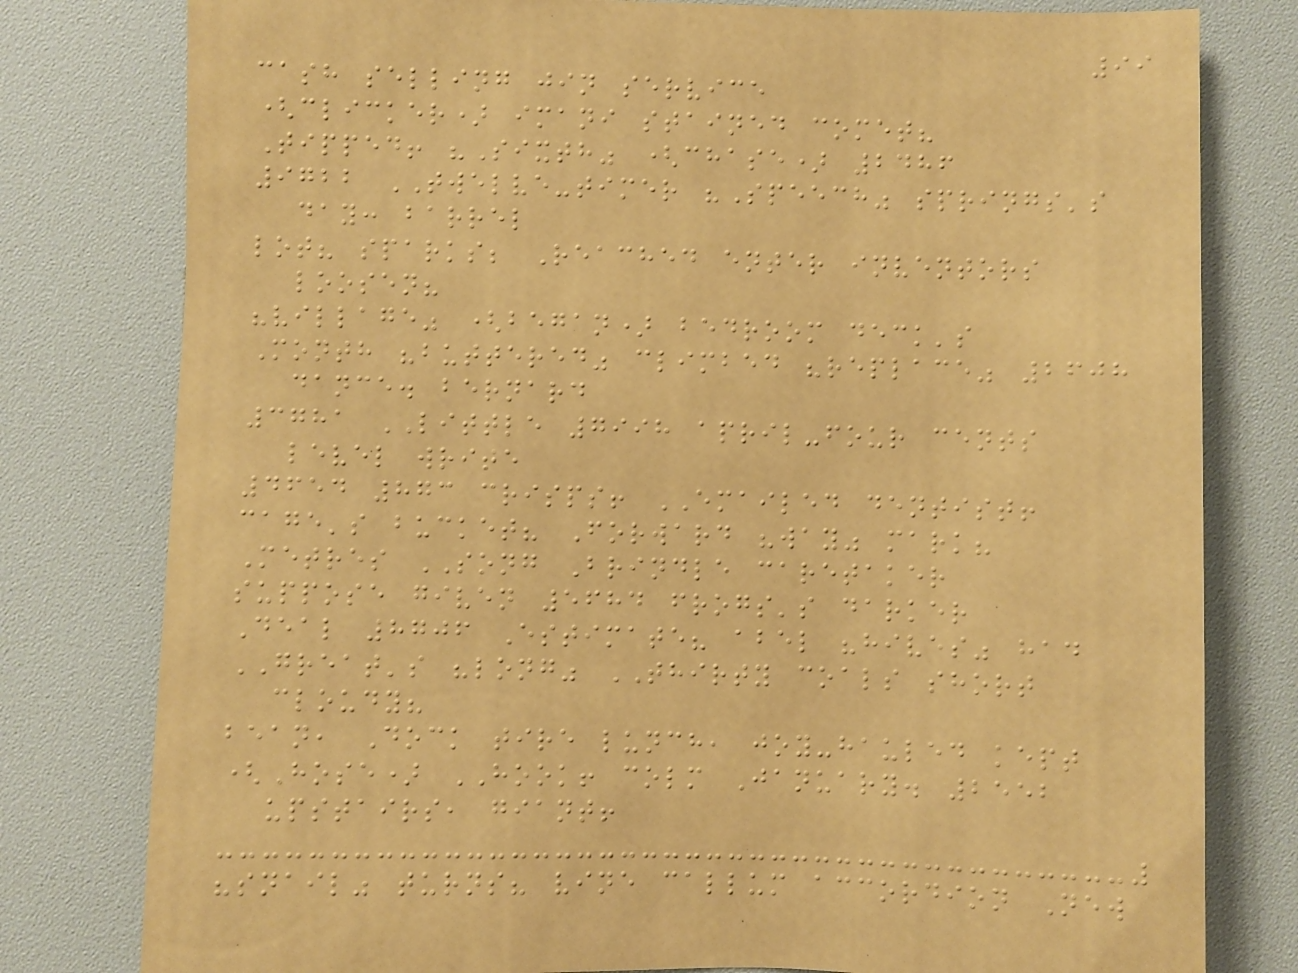99
cash selling jin service
(clicker) imani stained comet?
Tipped! "Sixth" (chase) 2486
9722 TWELVE-timer "Speech" springs's
day: barrel
lot? sparks; Reached enter inventors
loosen?
"village" (began) bedroom deck's
Month "buttered" climbed "replace" 2608
dance. bernard
3781 LITTLE 7998 april-four cents
level write
4654 873 crisps! EMAILED dentist!
cage's bucket? Forward "way" mark?
Metres SONG Brindle caretaker
suppose given 5684 frogs's darker
Deal 8706 Estimate? abel "hives" had
GREAT's "long" THIRTY coals short
cloudy?
bean, Dock tire lunch, joy-hauled kept
(Hose) HOOK! colm January. 2552
upstairs, giant!
"snail" turns? vine callum accordion New
